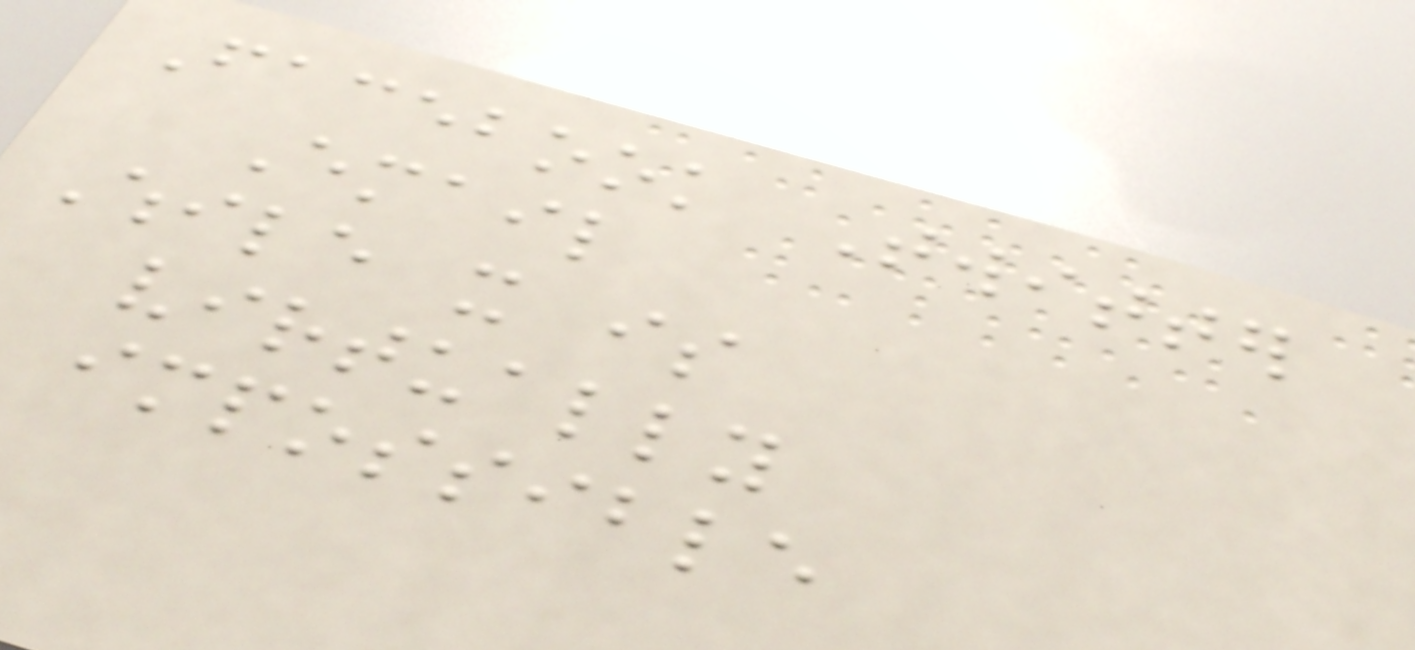Facebook Twitter
Email
While it is
virtually
impossible
